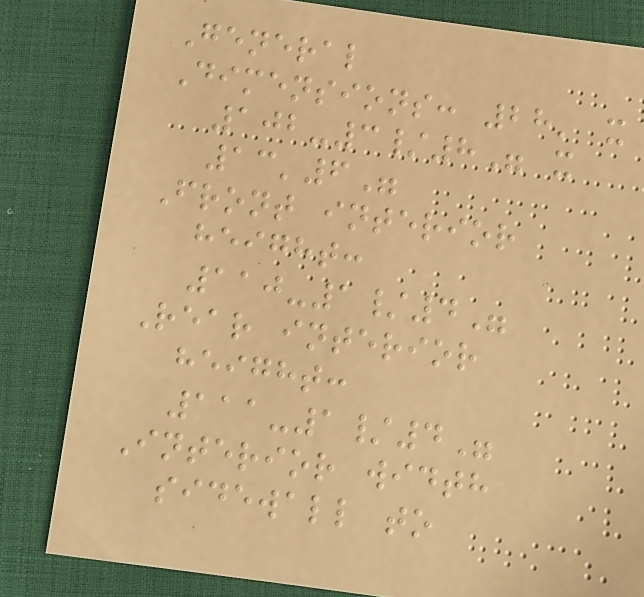General
Dimensions: 28' x
102-3/8" x
13'6"
Front interior
height:
110-1/4"
Rear interior
height:
111-1/4"
Interior width
sidewall to
